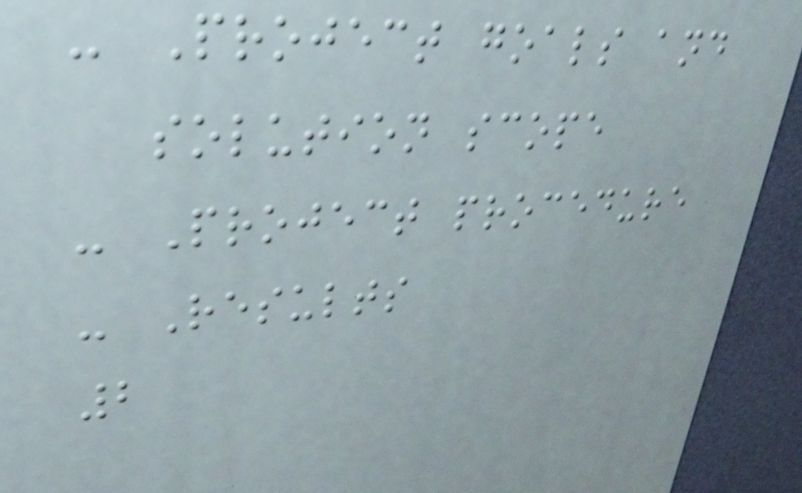- Project goals and
solution scope
- Project procedure
- Results
2
